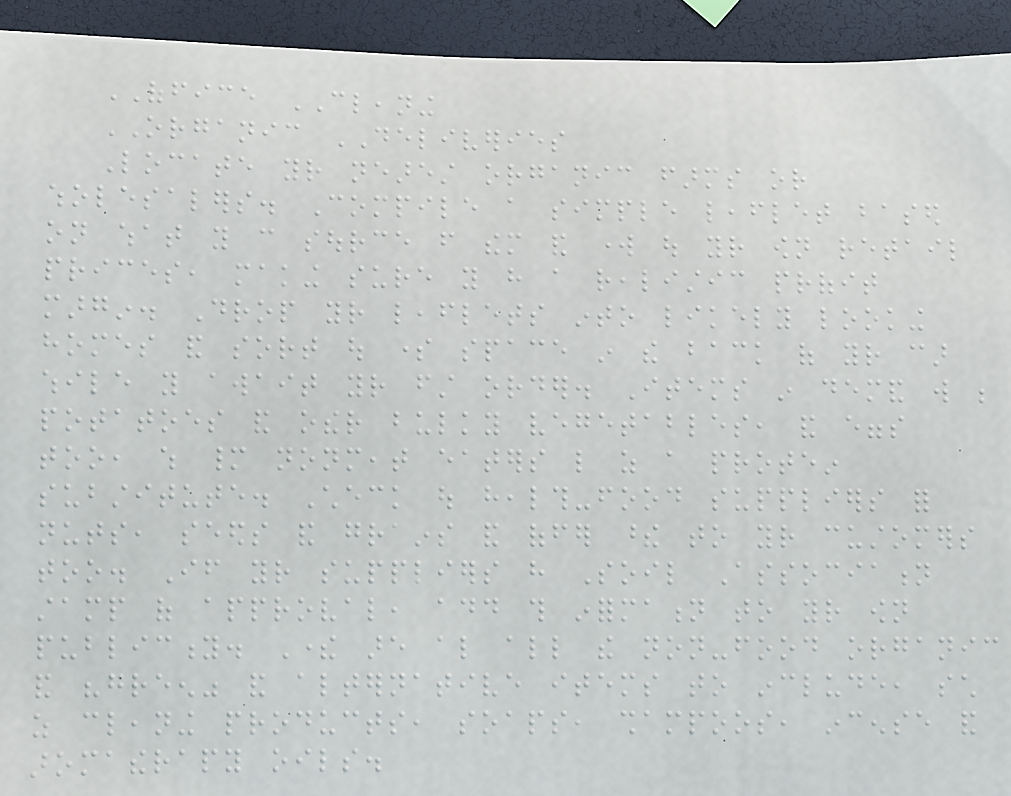OFFICE CLEANING
ORGANIC DELIVERIES
Locate your nearest organic farms or
wholesalers. Compile a simple leaflet based
on what you can source from them and work out your own retail
prices, making sure you have a realistic profit
margin. Drop your leaflets into likely looking
homes and sort out some space in the back of your car
while you await your first order. Items in demand will be
potatoes and other bulky vegetables, and eggs
too, which many nonmeat eaters like as a protein
substitute. Check out health-food suppliers for
nuts, seeds and grains and offer these to your customers
too. If your suppliers have Soil Association
stamp of approval, add this information to your own
publicity. There are also all the non-food organic
and "green" and alternative items to include, such
as cleaning products, soaps, shampoos, incense and
aromatherapy oils.
